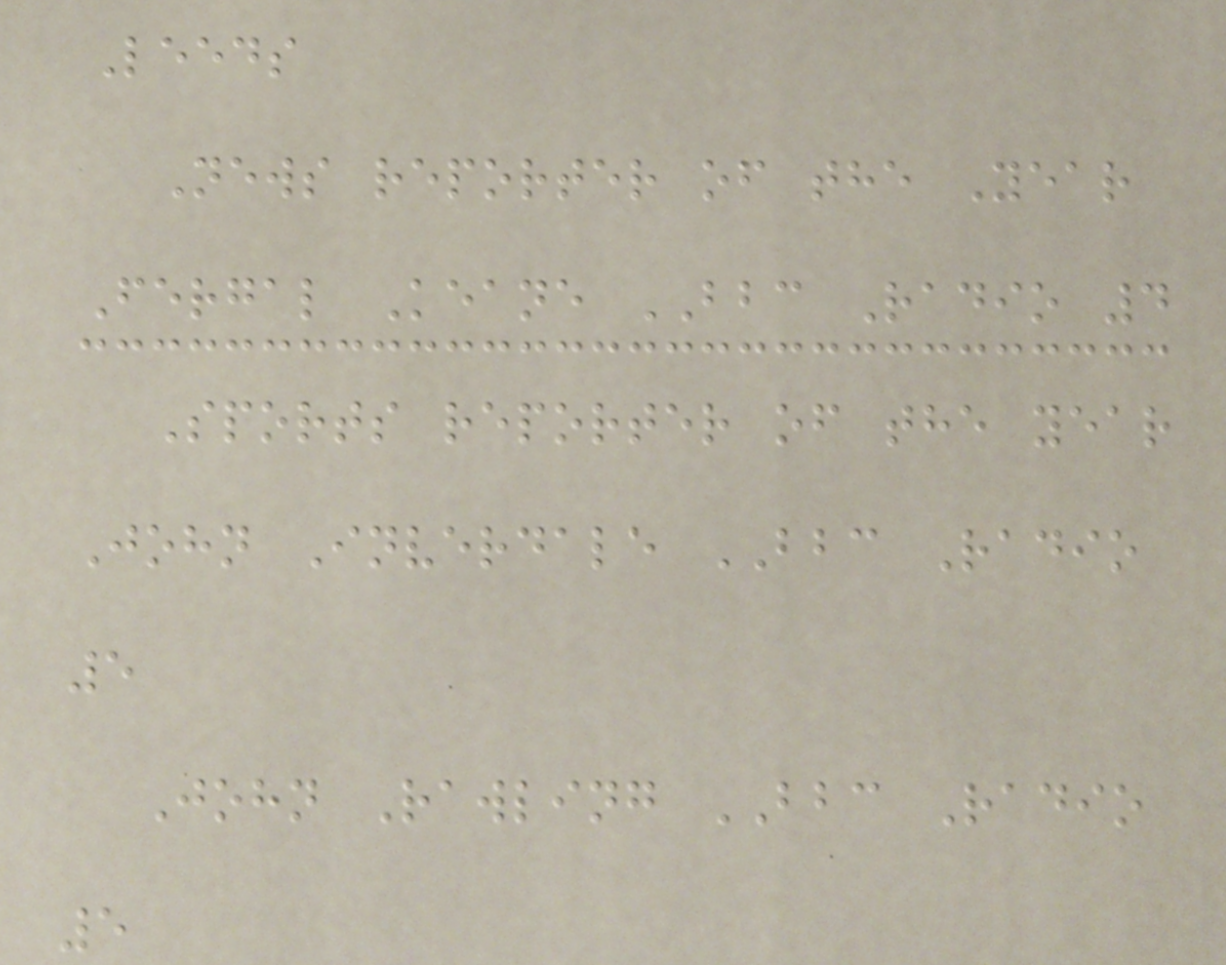Leeds
News reporter of the Year
Fergal Keane BBC Radio 4
Sports reporter of the year
John Inverdale BBC Radio
5
John Rawling BBC Radio
5
